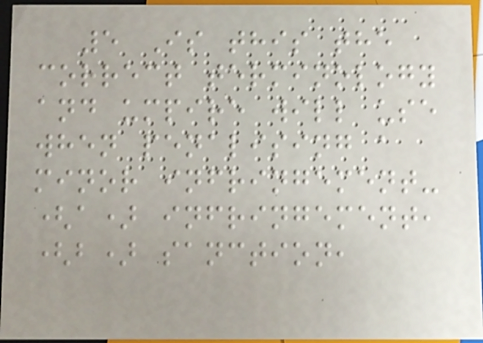5 Is this the
correct terminology
and umpire will use
when penalising a
minor infringement-
(a) infringement,
(b) sanction,
